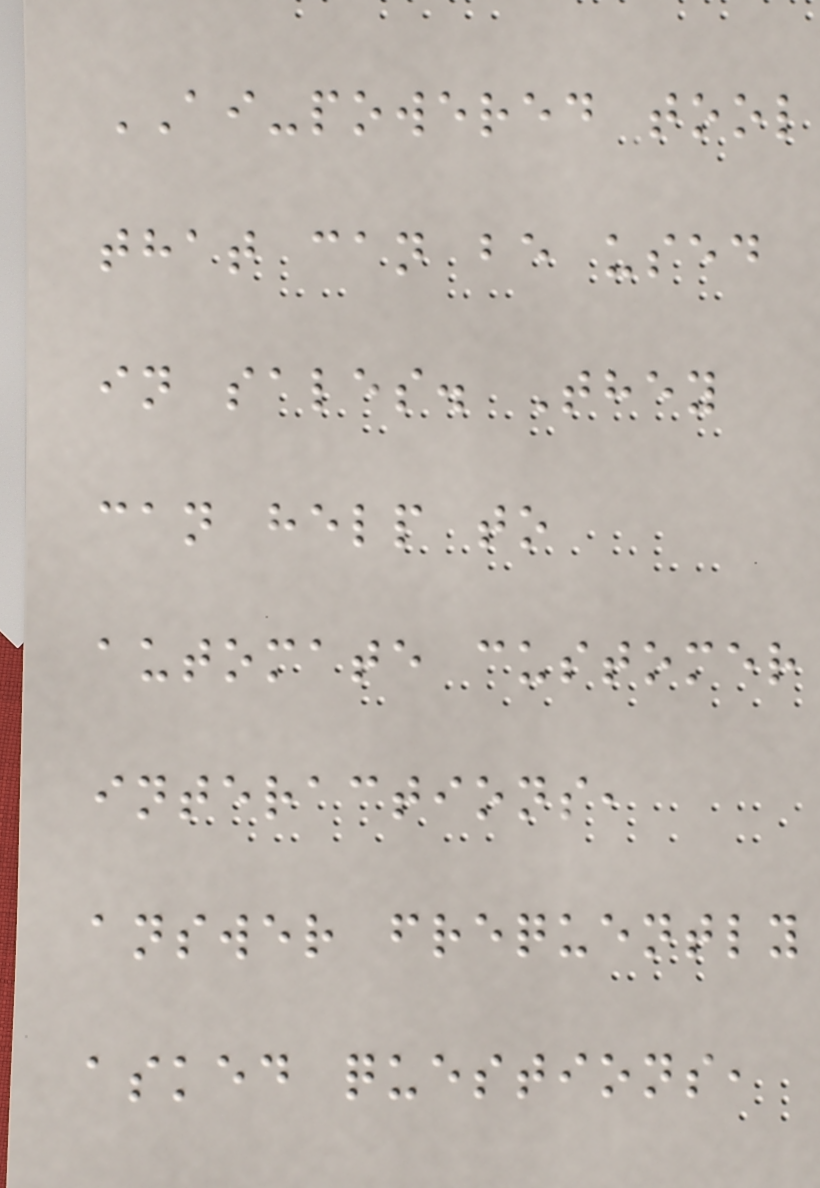AI-powered tool
that can be used
in sales. They
can help to
automate customer
interactions,
answer frequently
asked questions,
